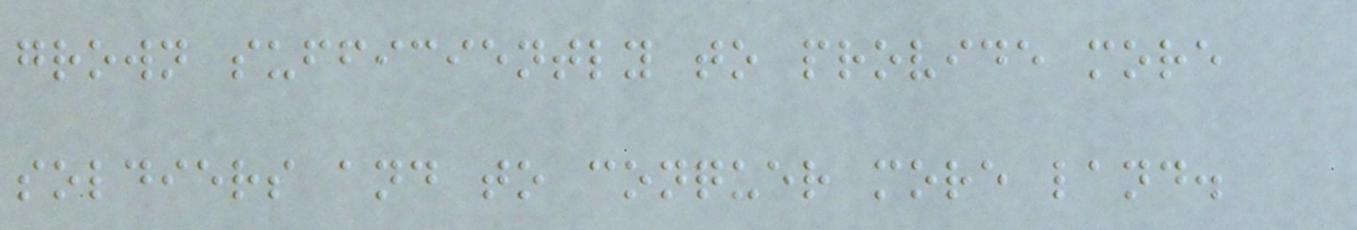grown sufficiently to provide more
soldiers and to conquer more land.
